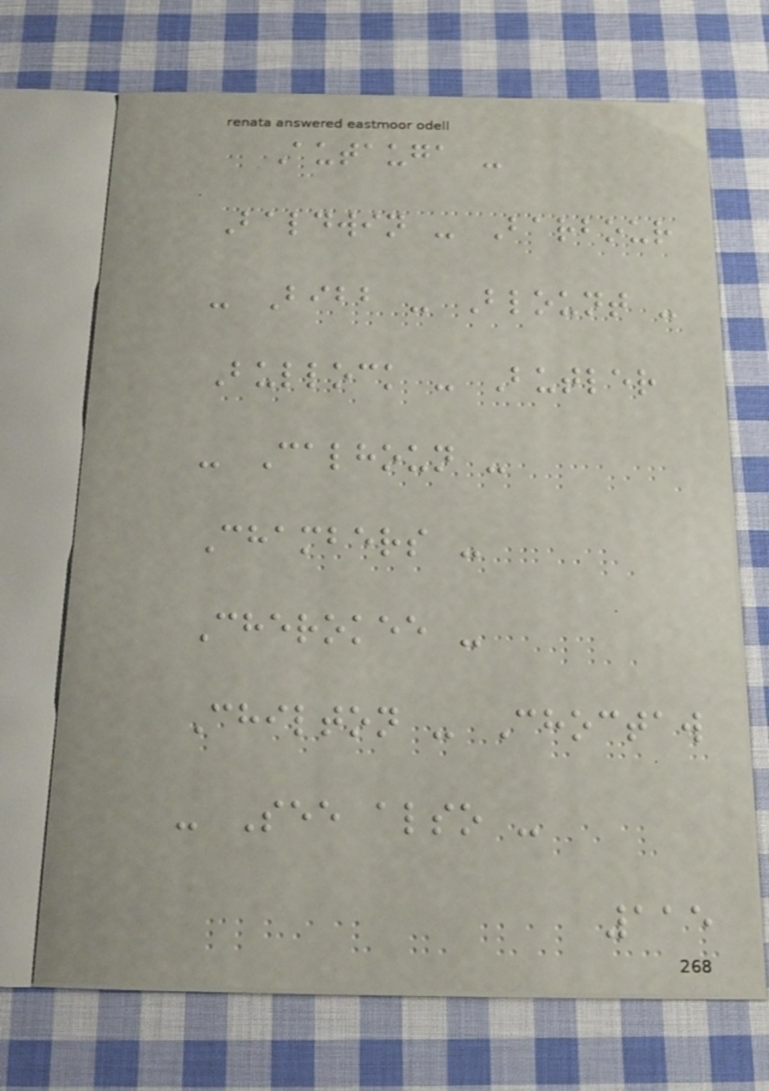Autauga -
Baldwin - Barbour
- Bibb - Blount -
Bullock - Butler
- Calhoun -
Chambers -
Cherokee -
Chilton - Choctaw
- See also -
115
